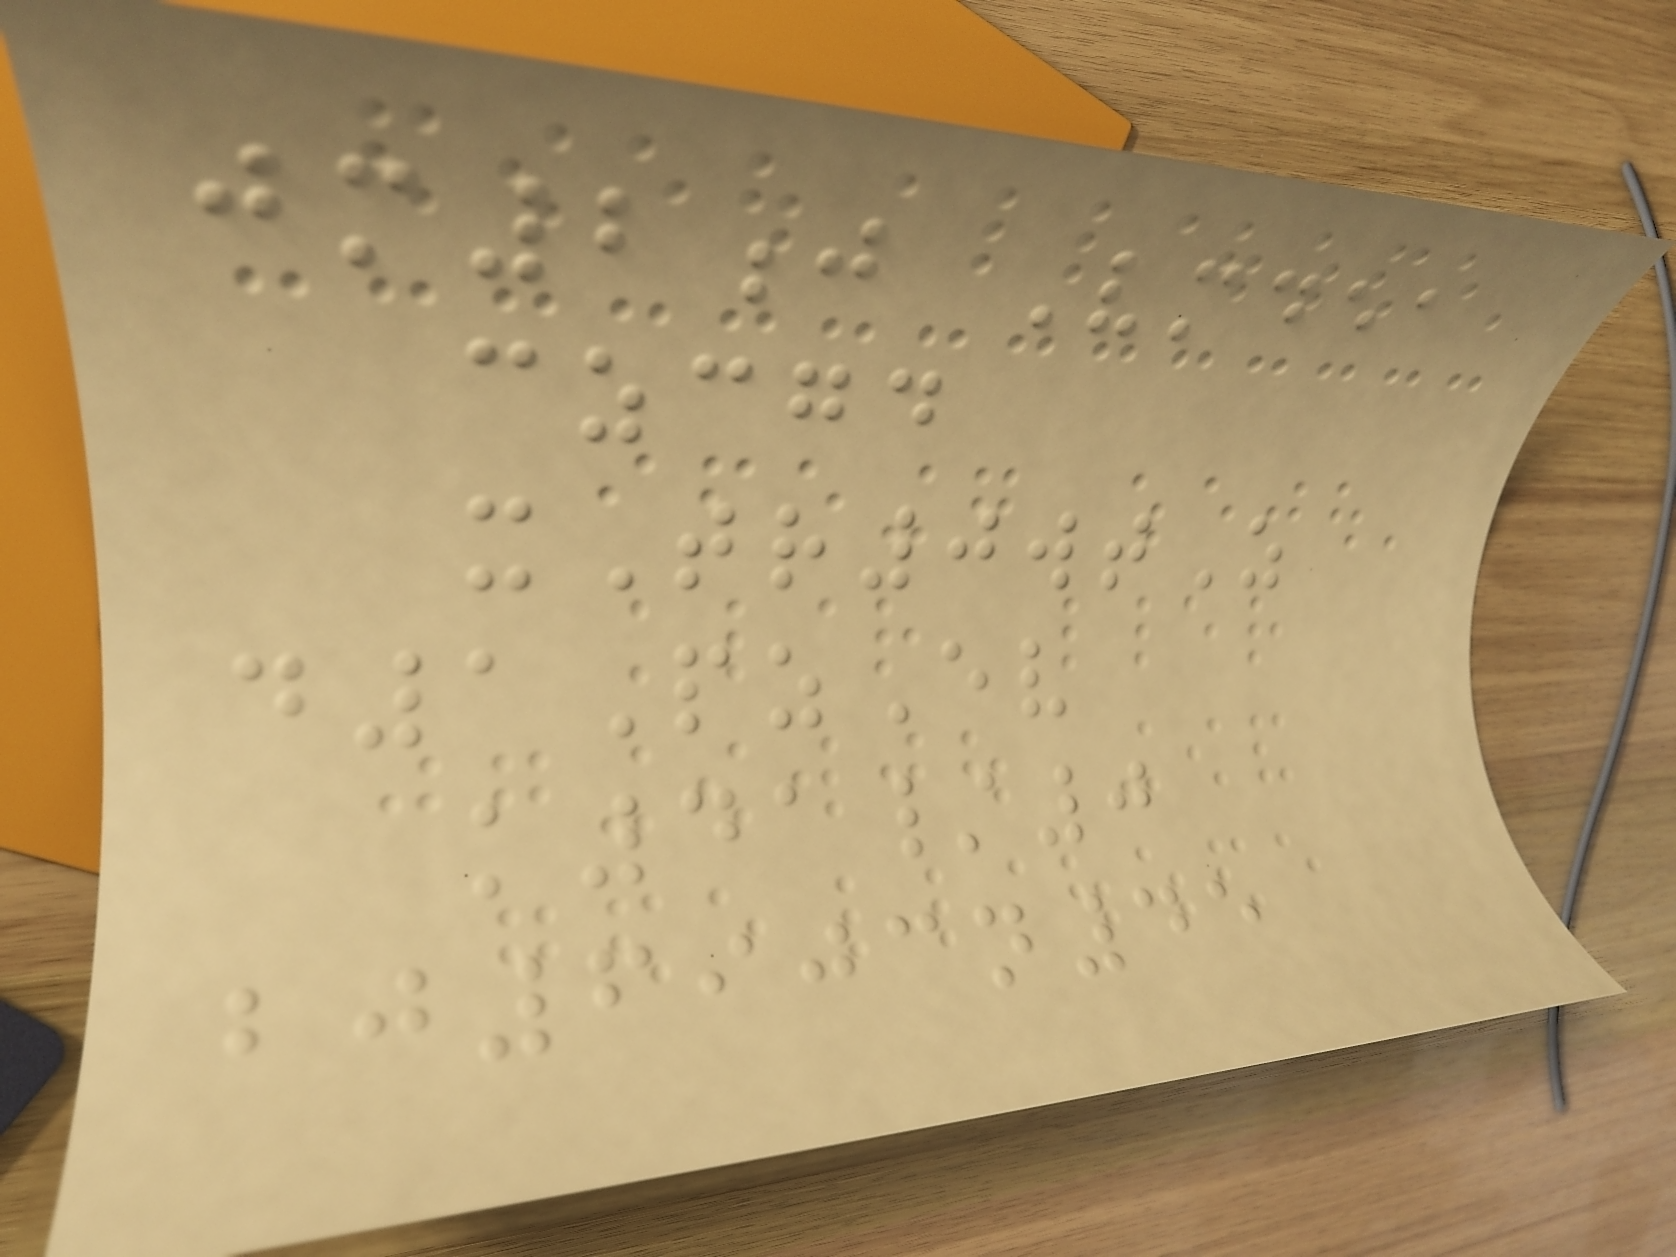jm2j Vmdea
czcgd
xTr0wtZ
d1PzEv
k41/0
bj6903n45
